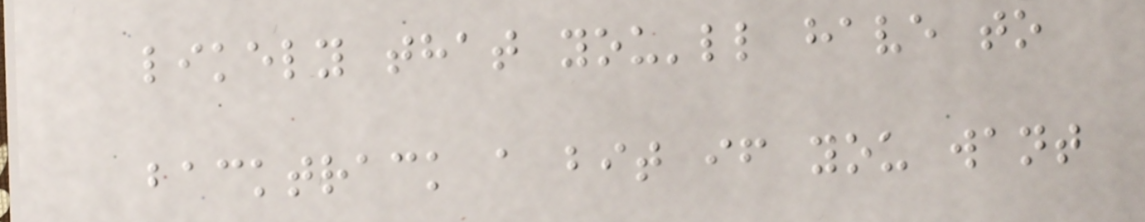likely that you'll have to
backtrack a bit if you want
